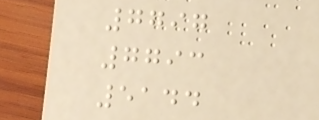7797
7793
5144
